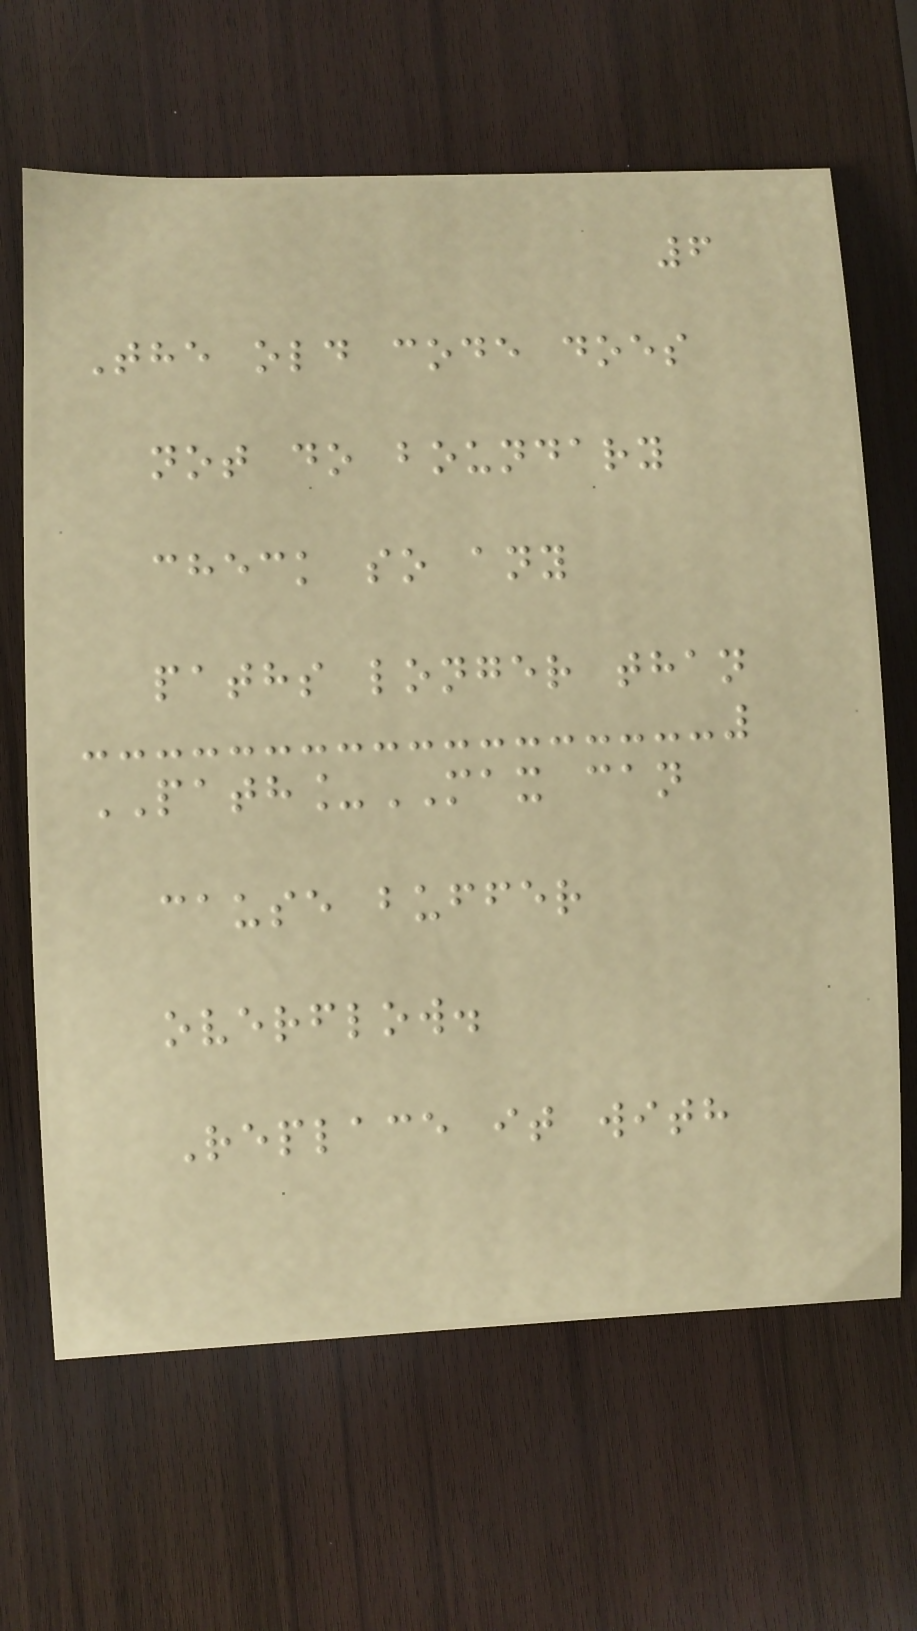6
The old code does
not do boundary
check so any
paths longer than
PATH_MAX can
cause buffer
overflow.
Replace it with
